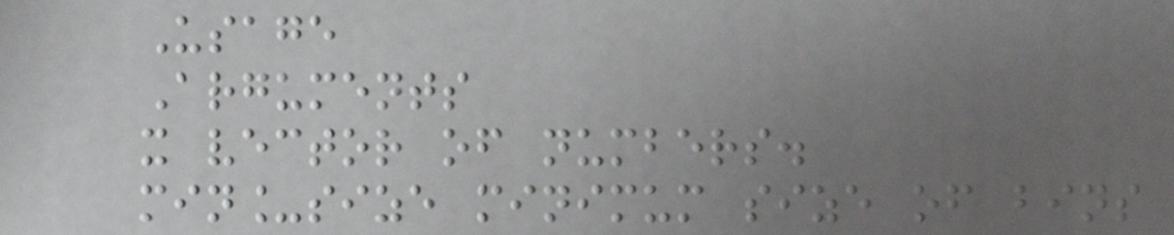Usage
Arguments
x vector of numbers.
min_size minimum size of bins
